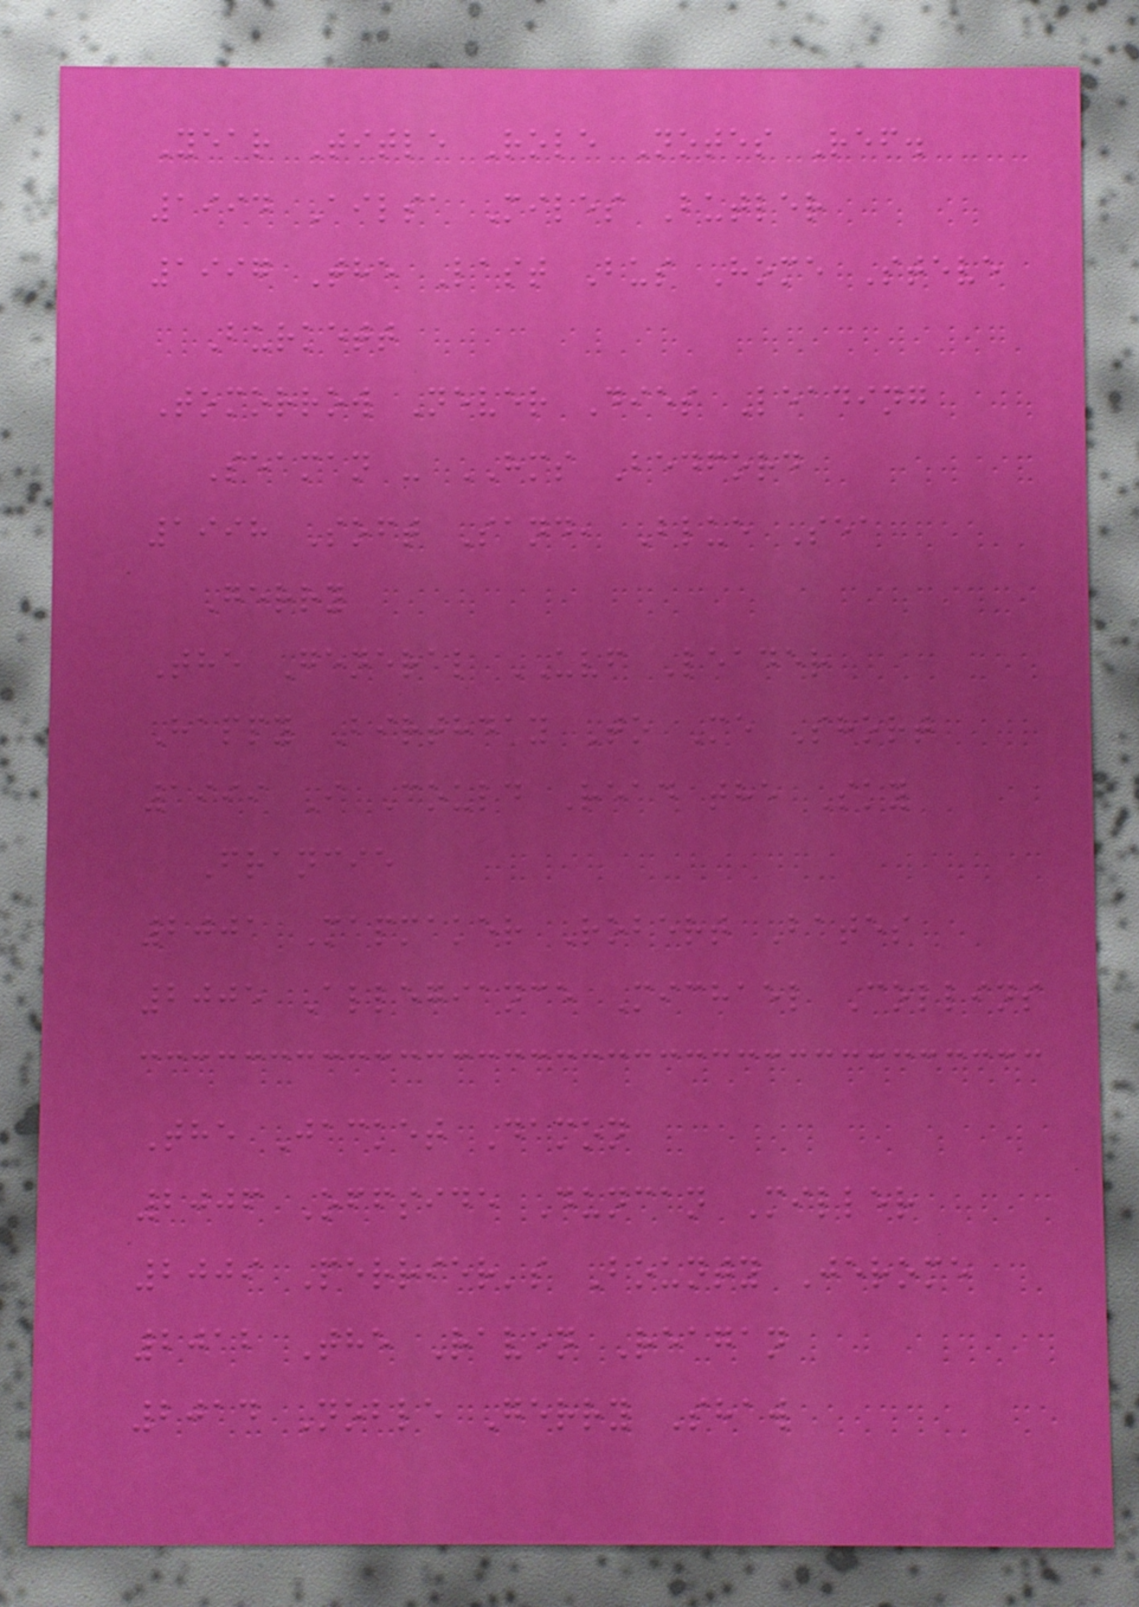Year Title Role Notes Ref.
1994 Ailsa Miles Butler
1997 The Last Bus Home Steve
Burkett
Tomorrow Never Dies Leading
Seaman - HMS Bedford
1998 Soft Sand, Blue Sea
Gerry
The General UVF Leader
Happy Birthday To Me Short
1999 I Could Read the Sky
Francie
2001 Mapmaker Robert Bates
2005 Allegiance Michael Collins
The Jacket Damon
2006 Offside Duncan Miller
2009 Perrier's Bounty Jerome
2012 The Raven Reagan
2014 Noble Gerry Shaw
